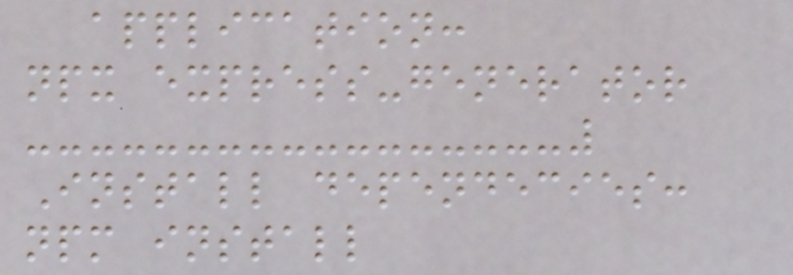application:
npx express-generator
Install dependecies:
npm install
